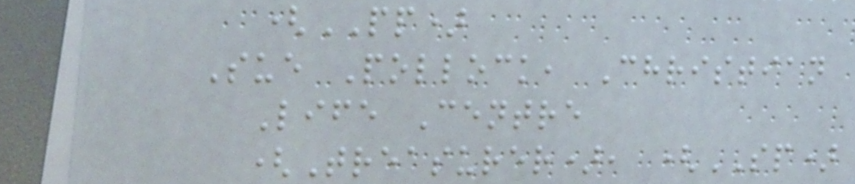(PP)
Sue Pollock, Christian
Life Centre
(Treasurer), (SP)
